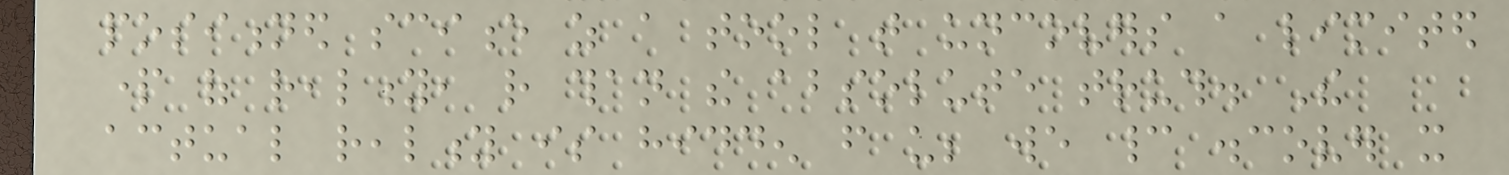positioned science as a tool that uncovers a limited
part of reality, rather than the absolute truth. The
actual reality is hidden from us; we cannot discover it
